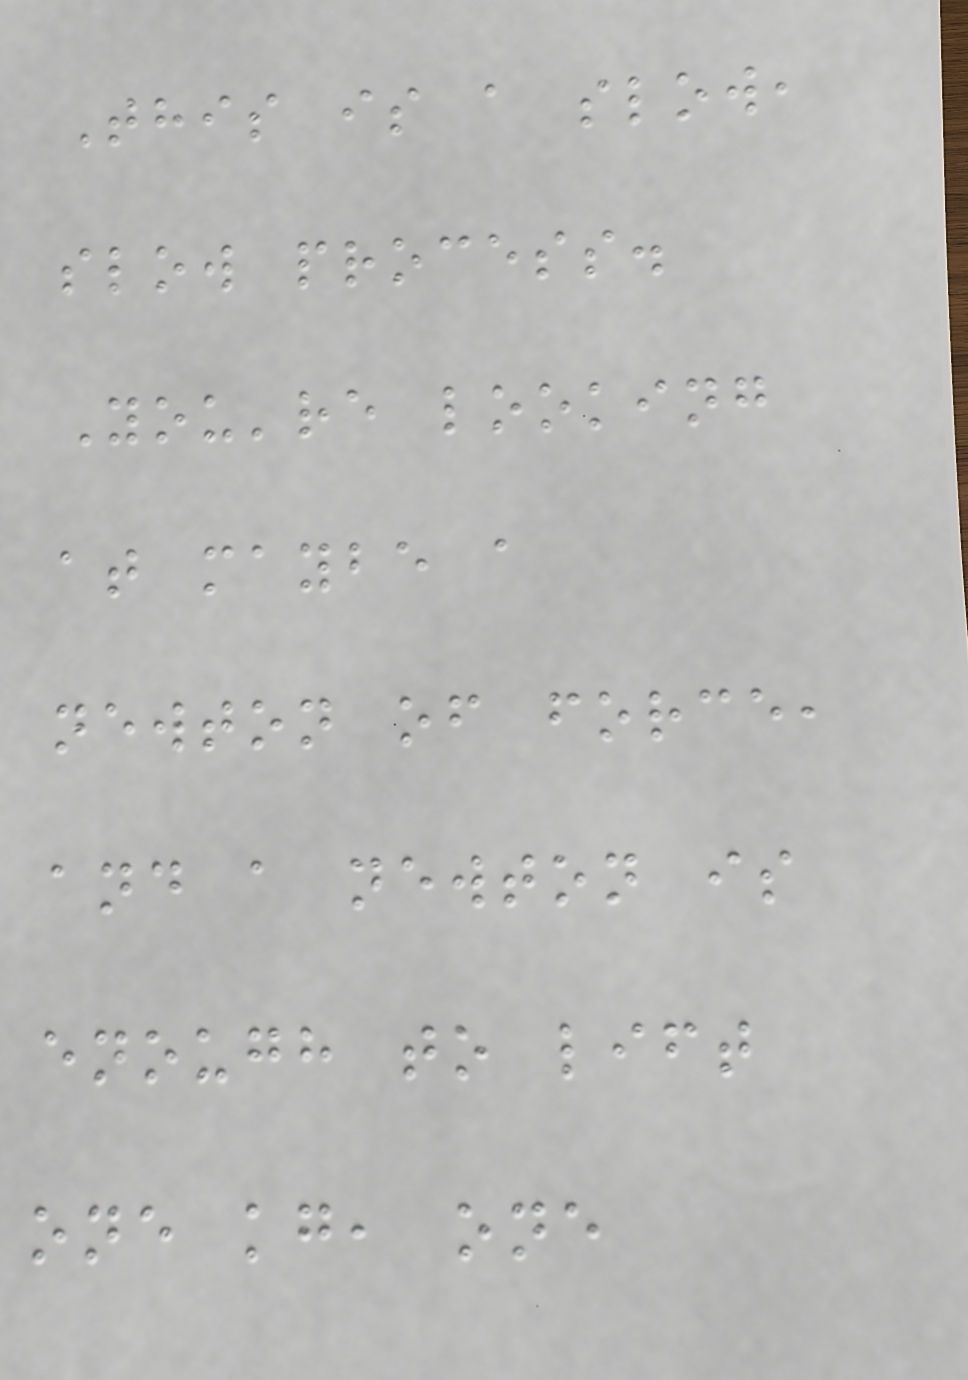This is a slow,
slow process.
You're looking
at maybe a
newton of force,
and a newton is
enough to lift
one kg, one
